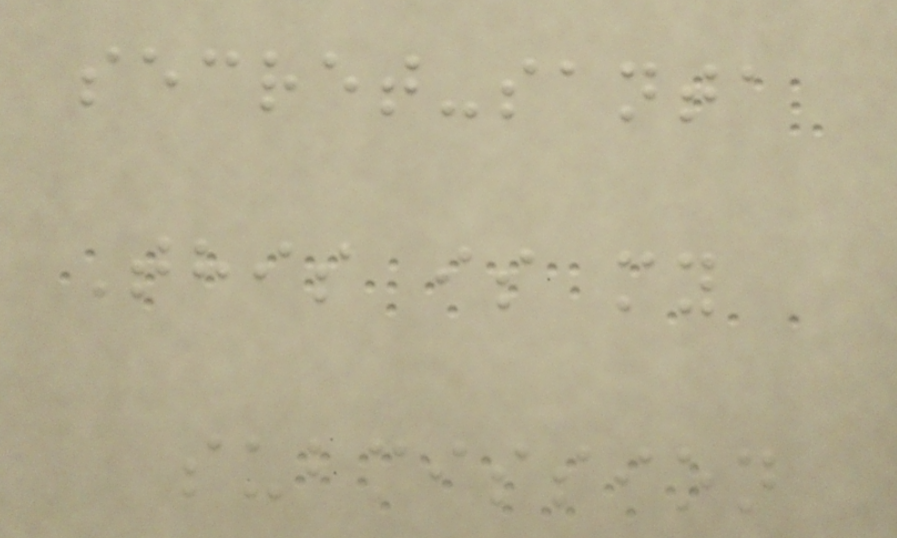secret-santa
This is my
submission
